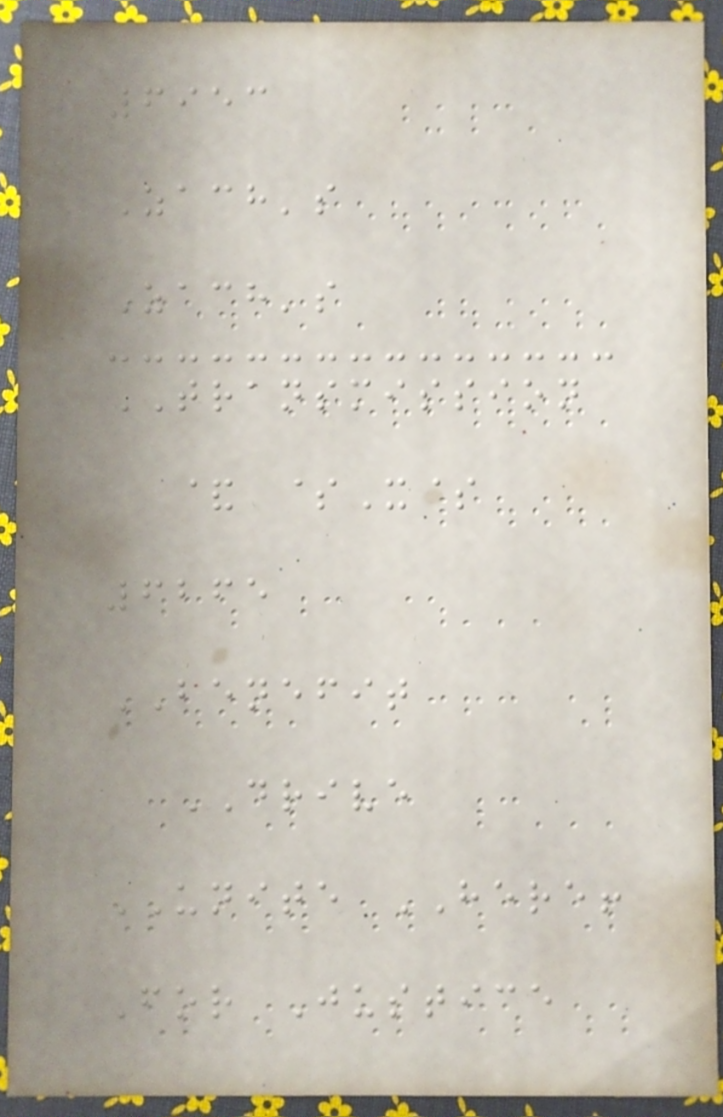6953
Zach's
Zach's
TRANSMISSION
& $X$
6265
BENEFIT
DRIVE
UNITE HERE!
For Justice
